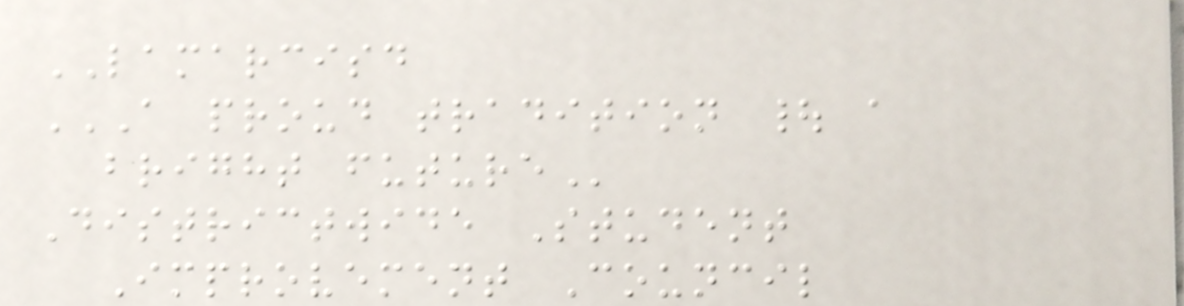LAMARCISD
A PROUD TRADITION | A
BRIGHT FUTURE
Districtwide Student
Improvement Council
